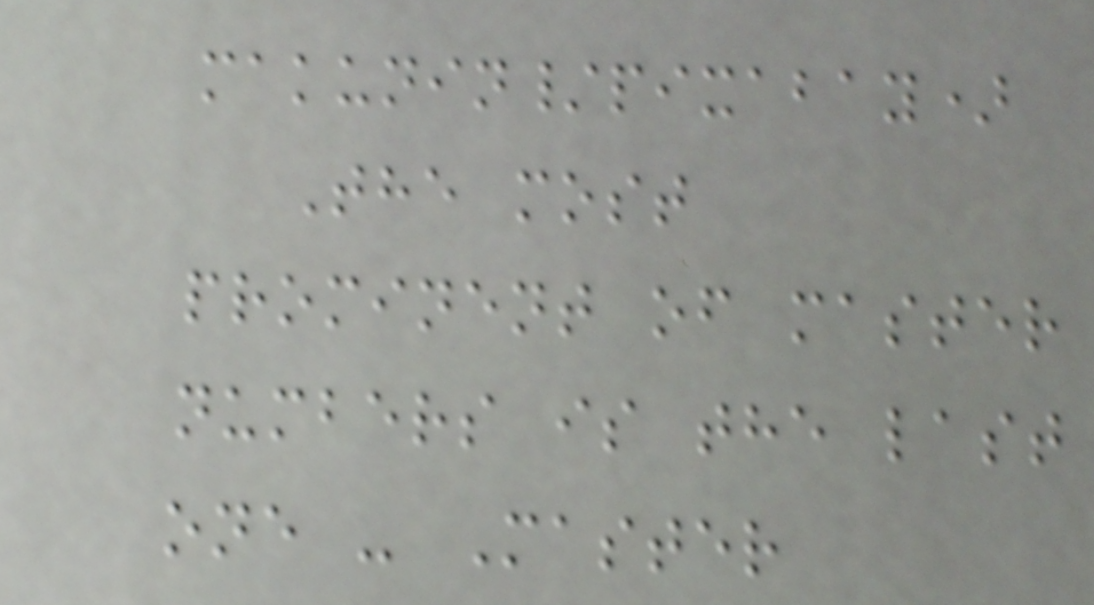makunin/pixabay)
The most
prominent of master
numbers is the last
one - Master
